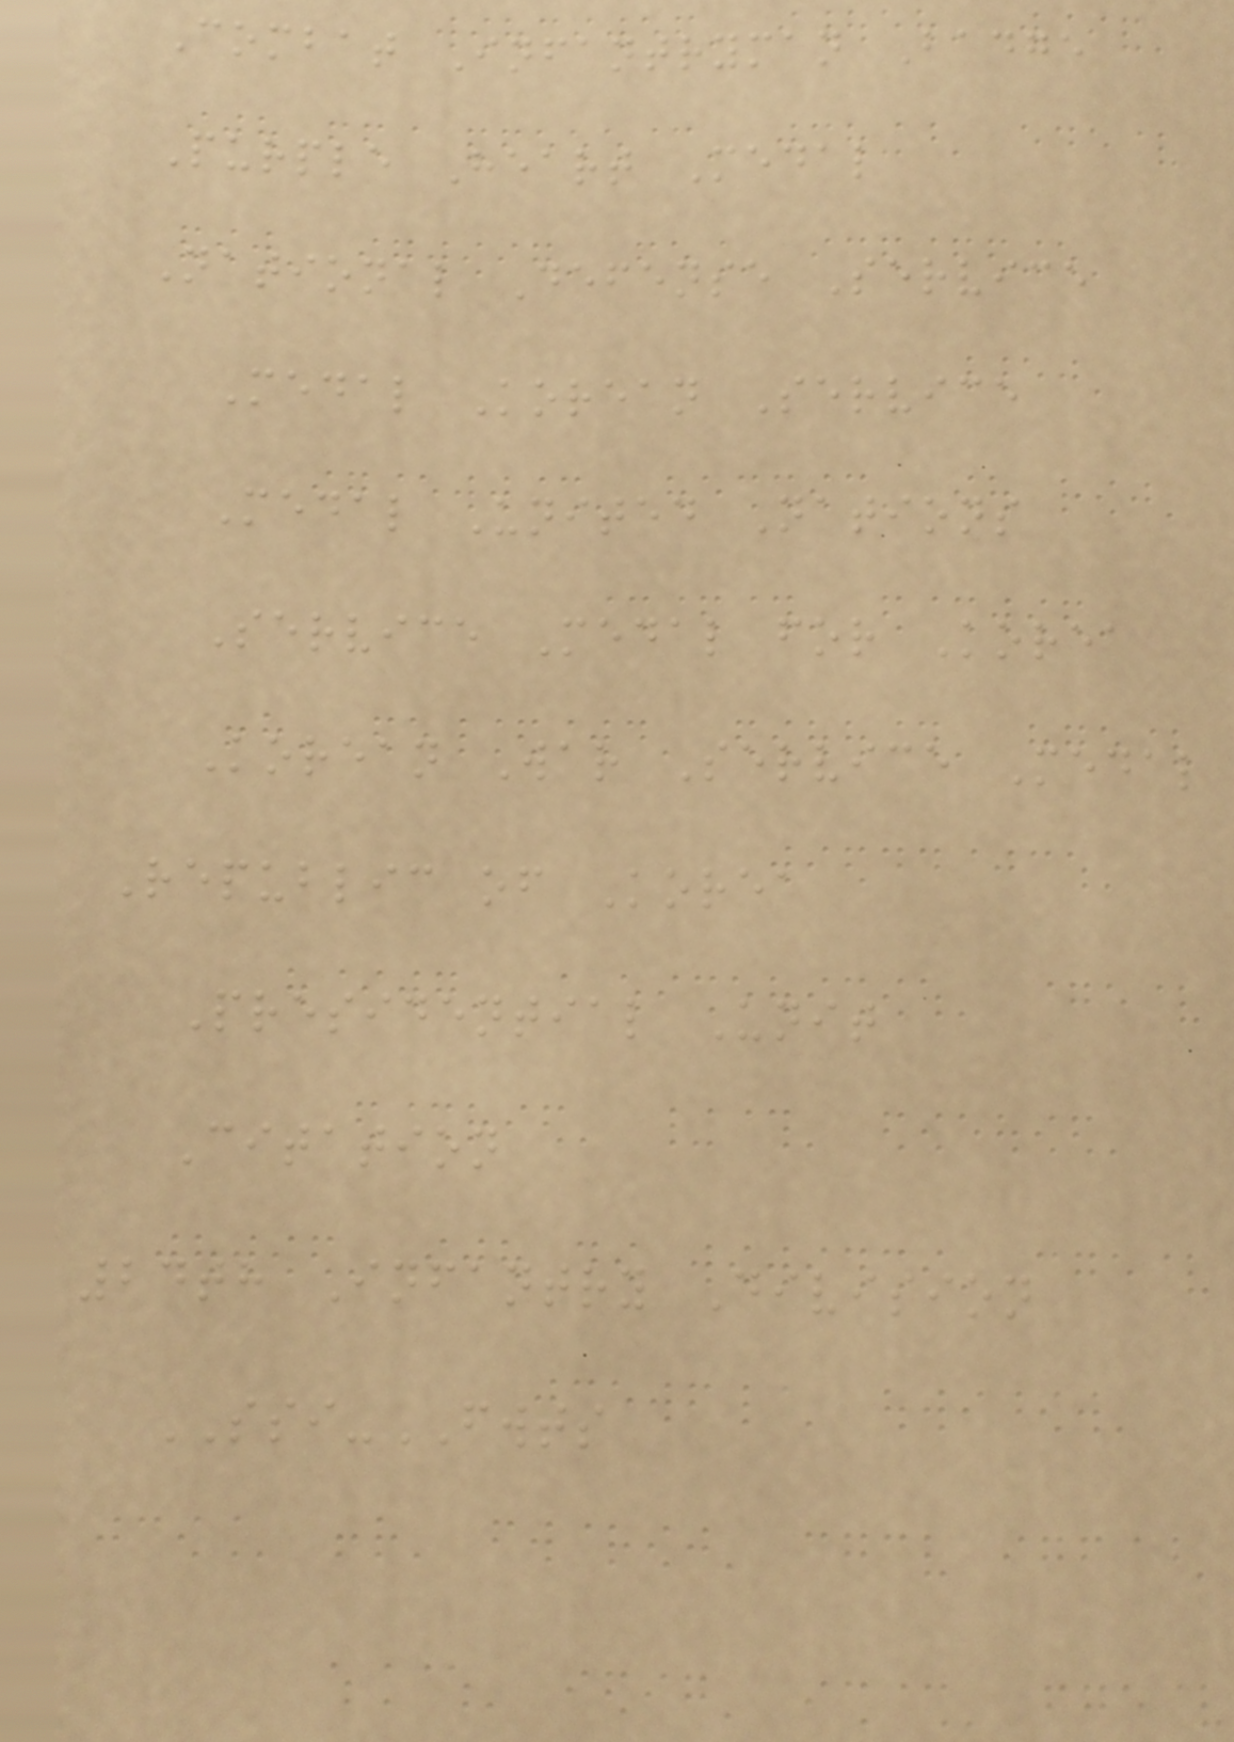Combat Infantryman Badge
Purple Heart Medal
National Defense Service
Medal Korean Service
Medal United Nations
Service Medal for Korea
Korean War Service Medal
Republic of Korea
Presidential Unit
Citation
24th Infantry Division
SSI-FWTS
